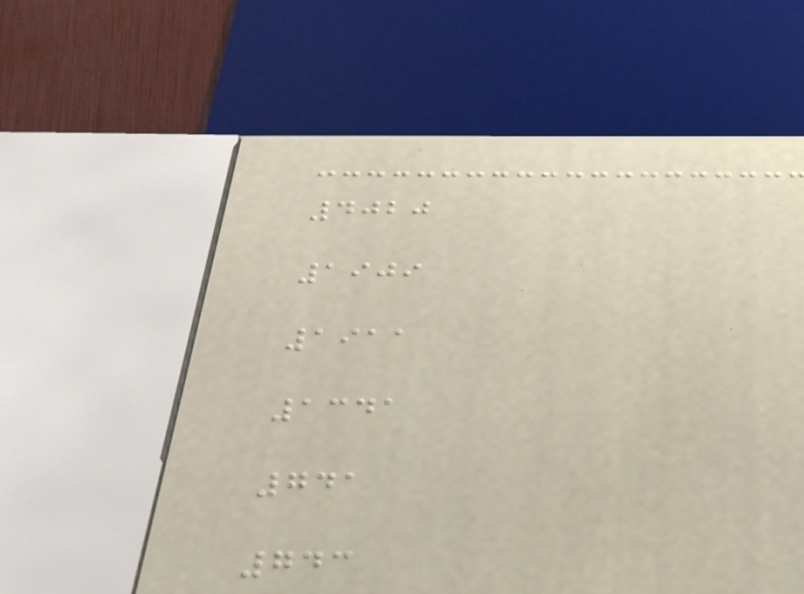4020
1909
1911
1341
741
743
